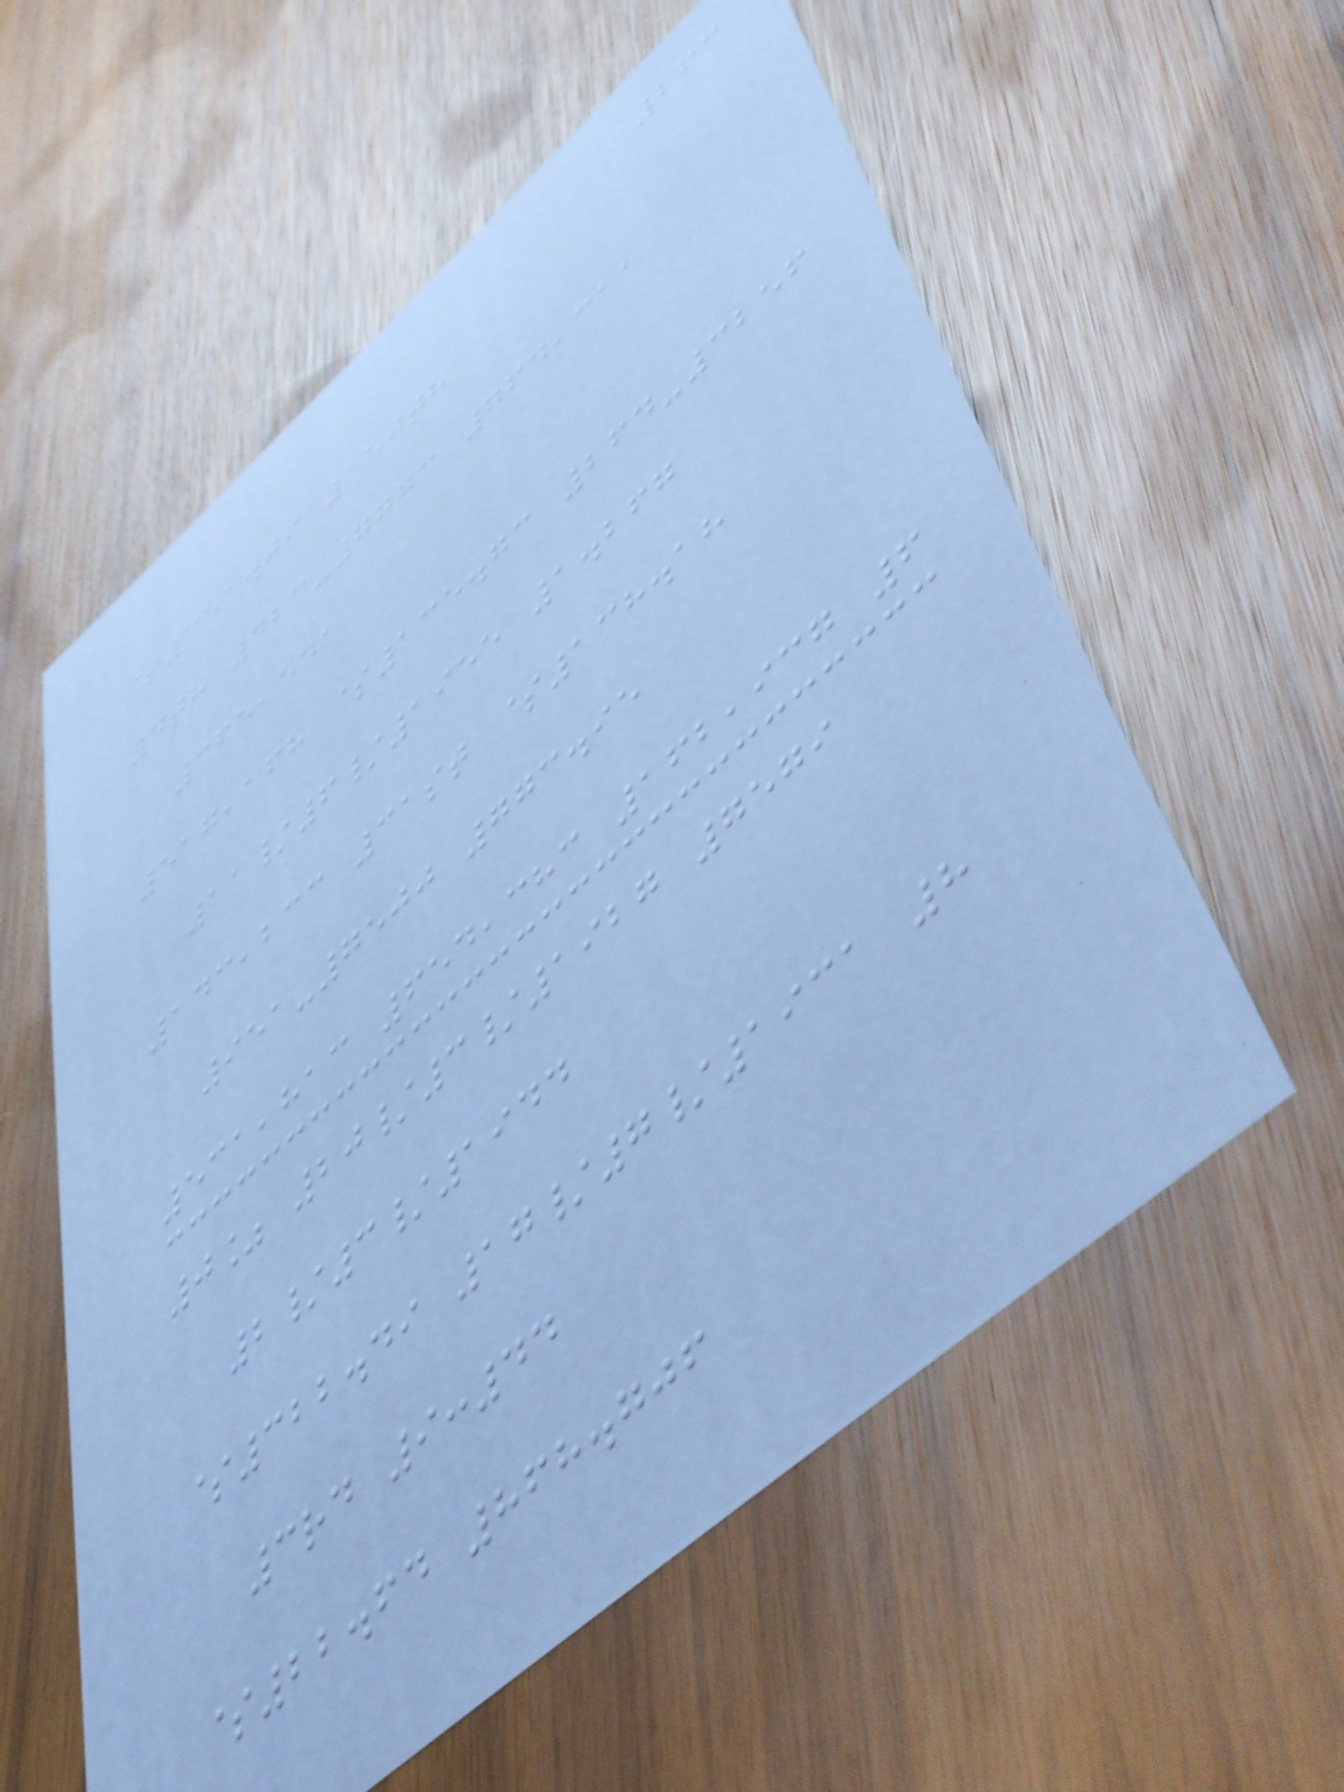263
$351.09 150th
4th 423-7773 764,311
365,541
517,168 $135.73 264-3256
11/6/1955 1.267
143,233 31st $138.18
951-7500 773.95
531,813 654,383 162,937 6
0% 20/3/1927 7579
2/3/1944
$322.49 17/7/1931 8
3rd 9:44
$22.64 868.706
